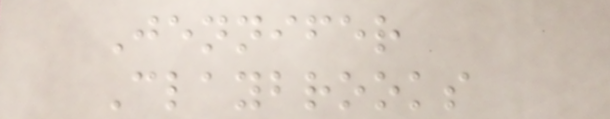Jennifer
Claybrooks
